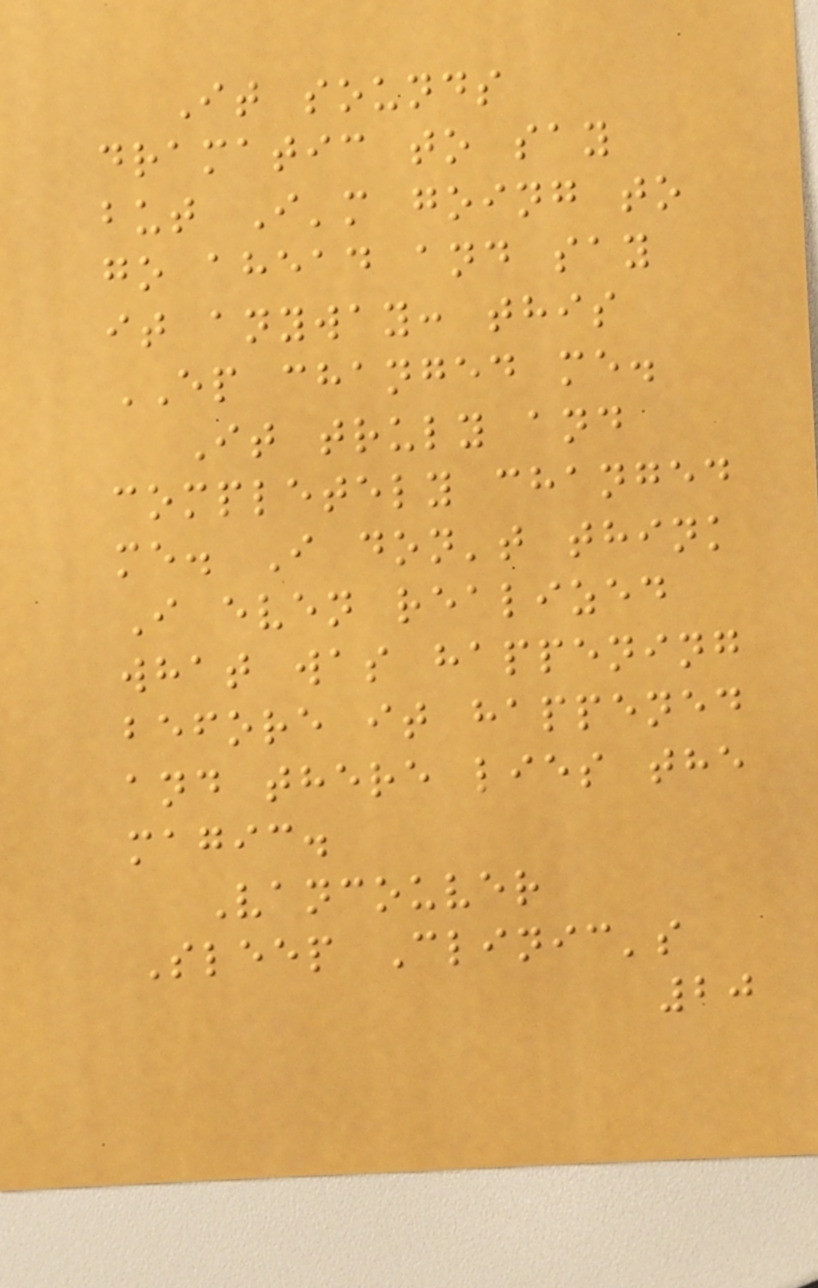It sounds
dramatic to say
but I'm going to
go ahead and say
it anyway: this
EP changed me.
It truly and
completely changed
me. I don't think
I even realized
what was happening
before it happened
and there lies the
magic.
Vancouver
Sleep Clinic's
20
